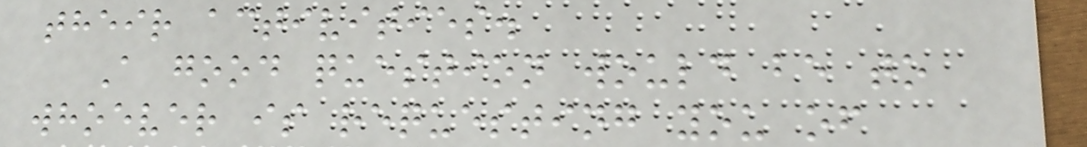their activities.
A good question would be to
whoever is requesting you of
